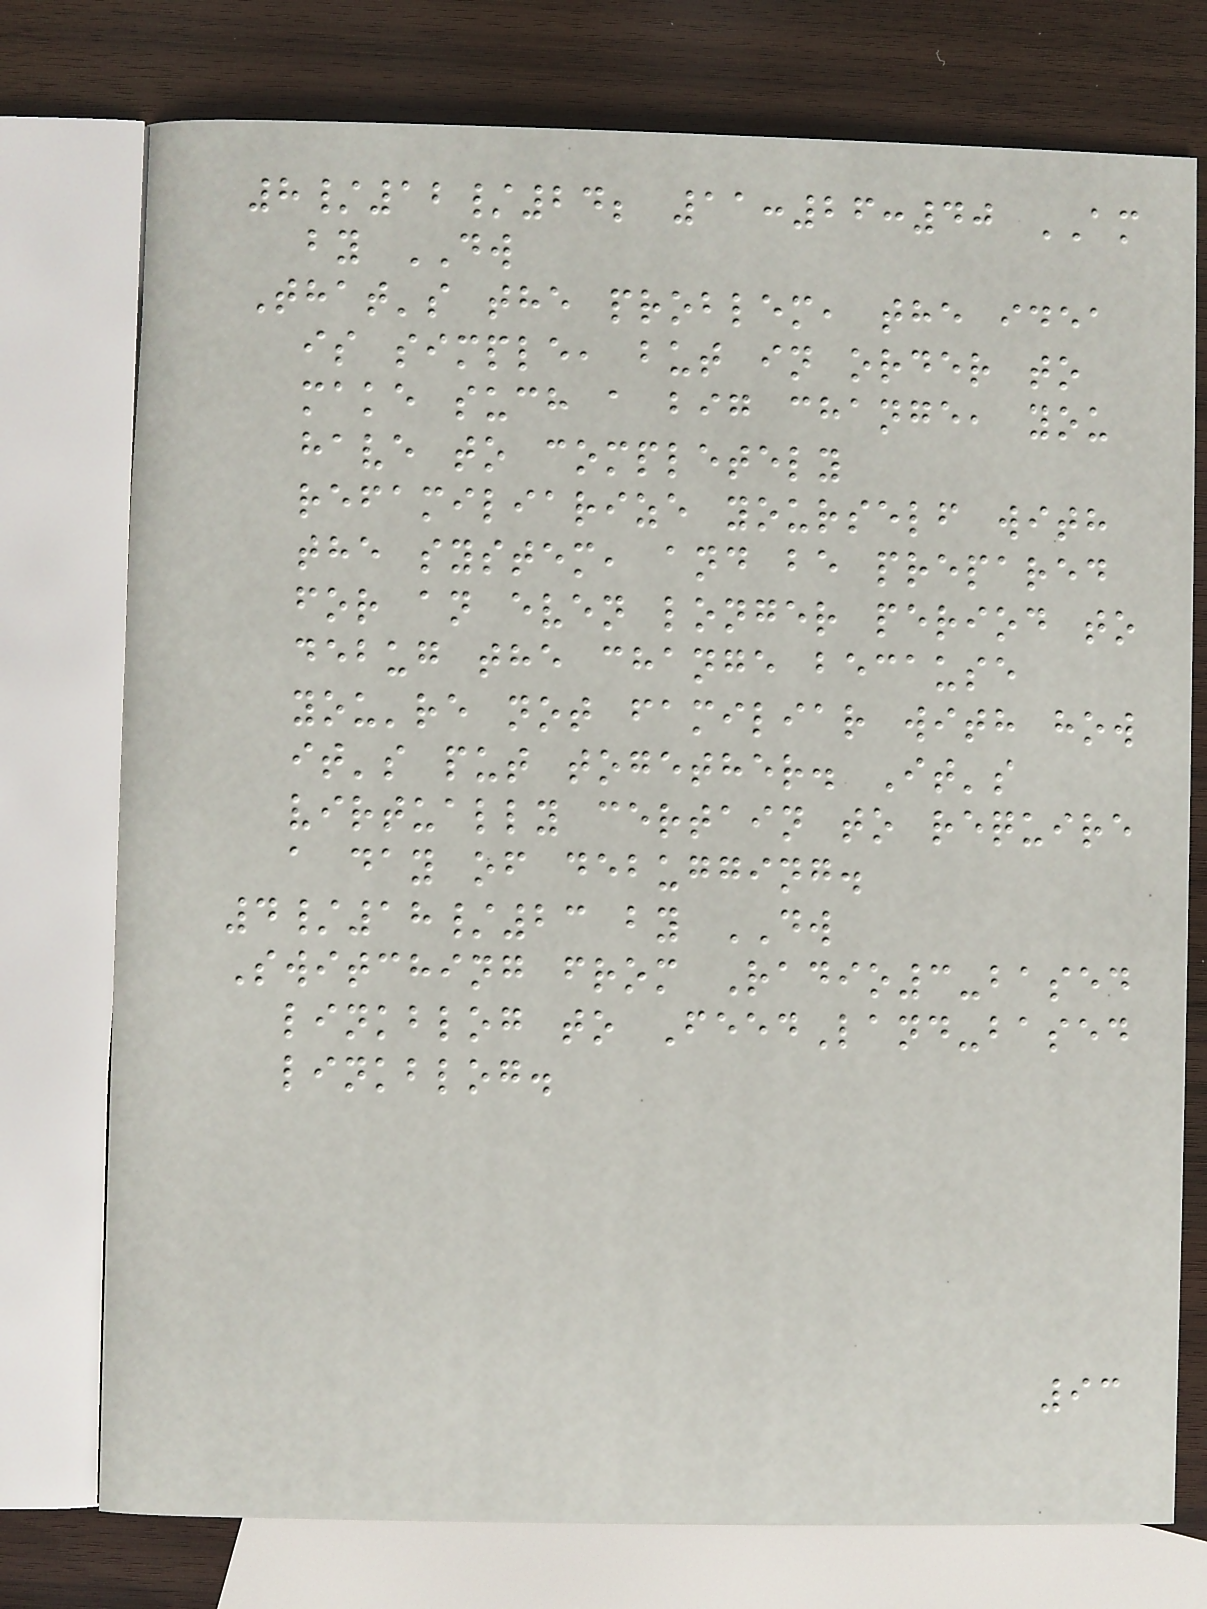8/12/24; 11:26:40 AM
by DW
That's the problem, the idea
is simple, but in order to
make such a big change, you
have to completely
refamiliarize yourself with
the system, and be prepared
for an even longer period to
debug the change because
you're not familiar with how
it's put together. It's
virtually certain to require
a day of debugging.
4/18/23 by DW
Switching from Radio3-based
linkblog to FeedLand-based
linkblog.
93
